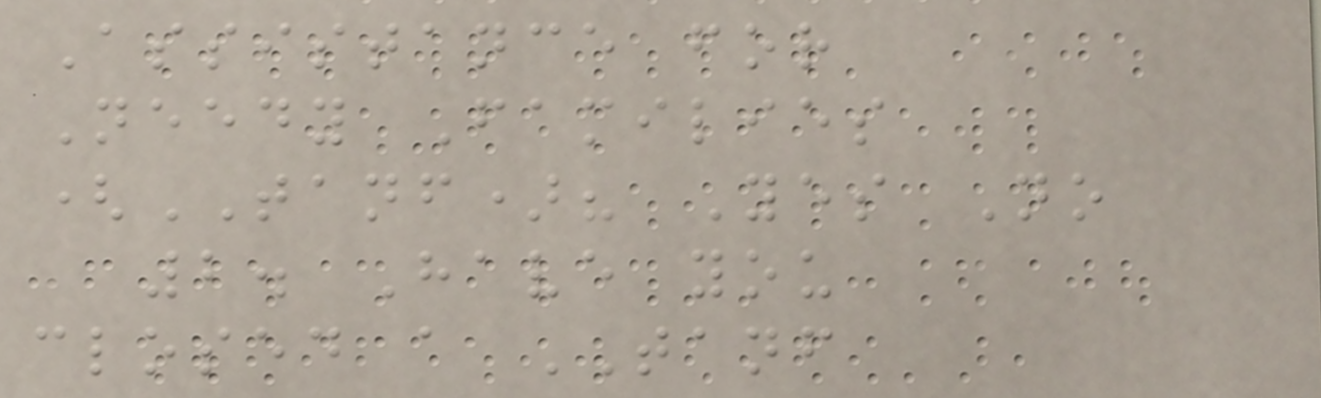Assistance for
Needy Families
(TANF)? Yes No
2. Have you
closed a TANF
